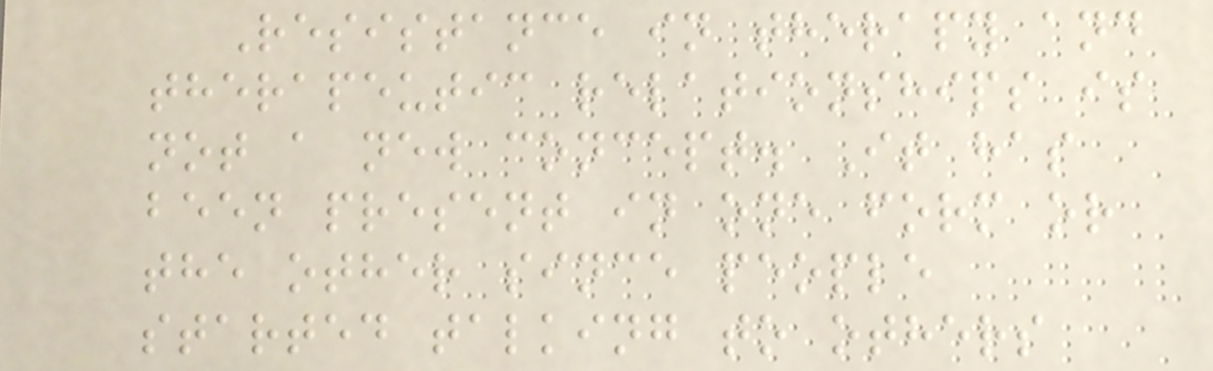Resistance in therapy and
therapeutic relationships is
not a new concept. It has
been present in one form or
the other since people
started talking to others
